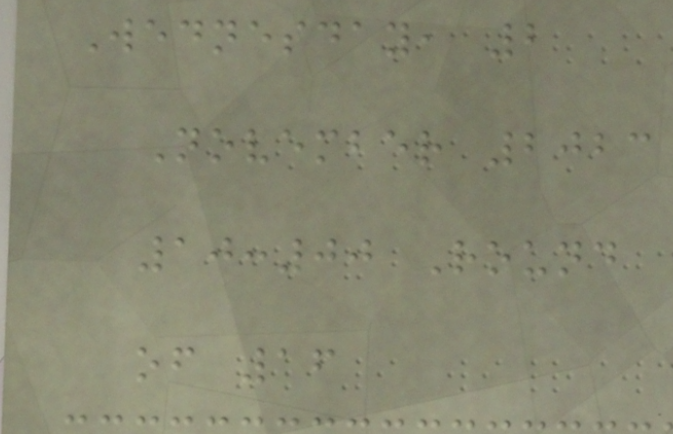Wednesday, 2
November 2023
10:00 Round
of 16
